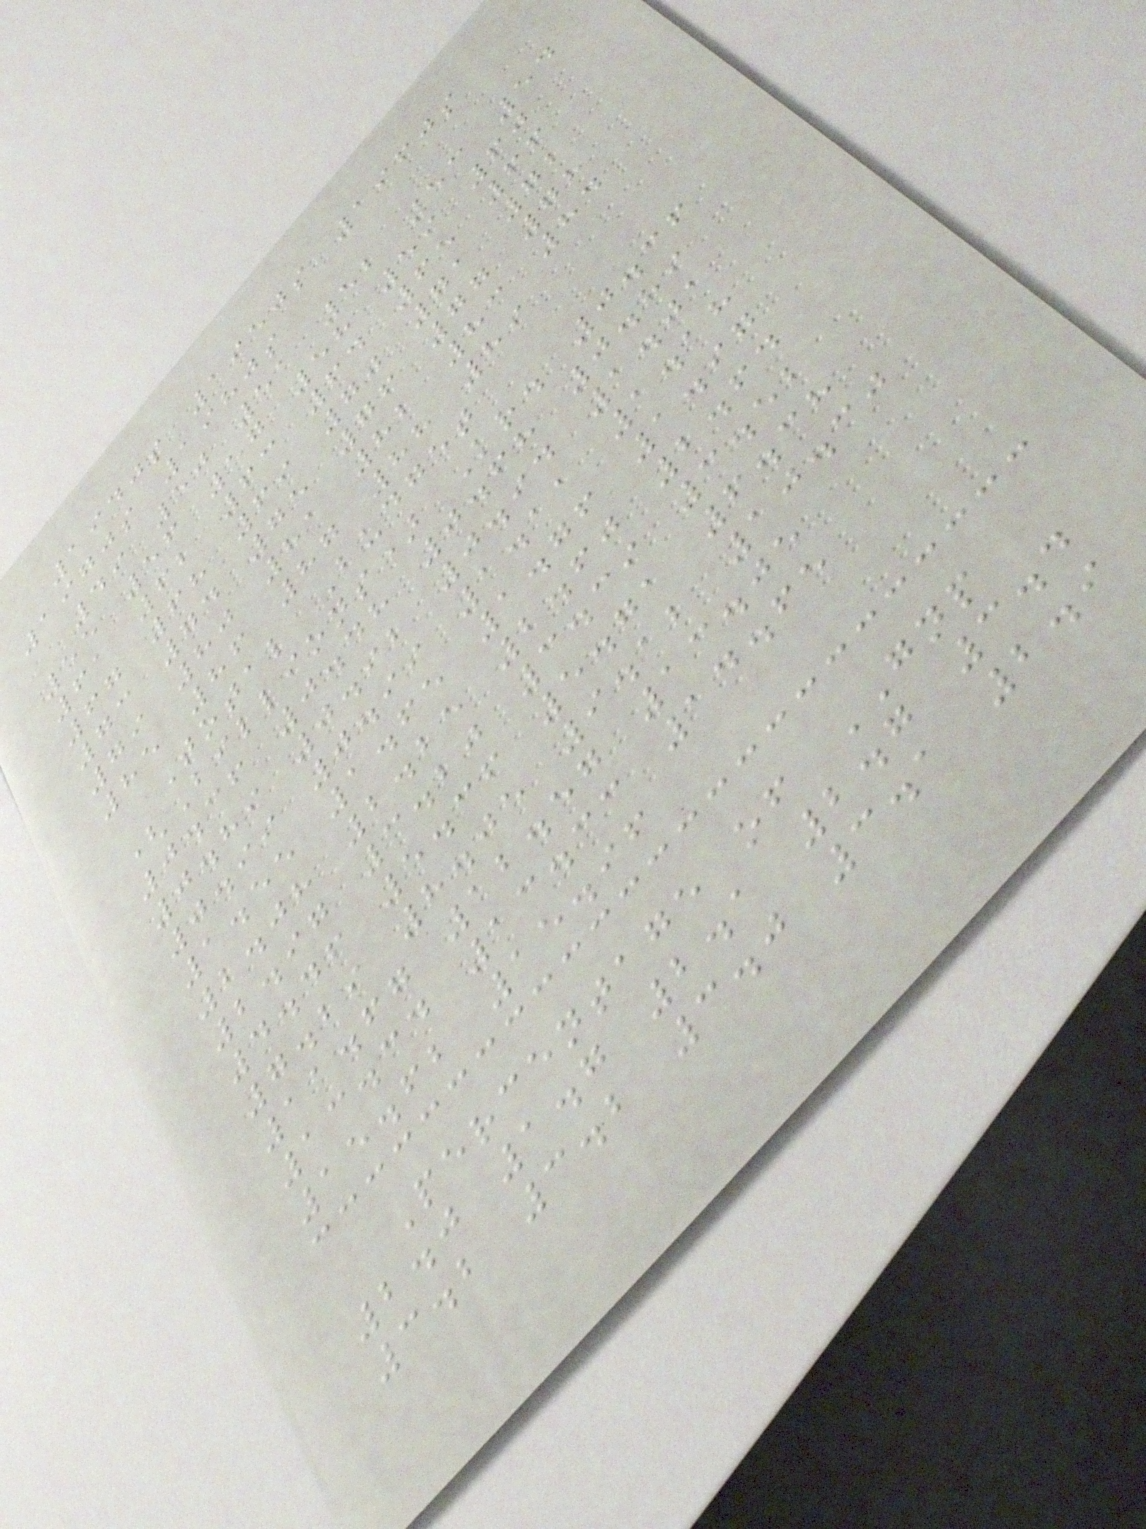1940s 1950s 1960s
1970s 1980s
49 50 51 52 53 54
55 56 57 58 59 60
61 62 63 64 65 66
67 68 69 70 71 72
73 74 75 76 77 78
79 80 81 82 83 84
85 86 87 88 89
Total Budget
(Billions) Kr. 0.36
0.36 0.48 0.68 0.89
0.89 0.92 0.94 1.01
0.99 0.99 1.11 1.18
1.55 1.65 1.76 1.97
2.08 2.25 2.60 2.64
2.97 3.20 3.39 3.52
4.46 5.36 5.71 6.38
7.29 8.05 9.12 10.30
11.67 12.57 13.05
13.34 13.33 14.65
15.62 15.96
Percentage of GNP
2.0 1.7 2.1 2.7 3.4
3.2 3.2 3.0 3.1 2.9
